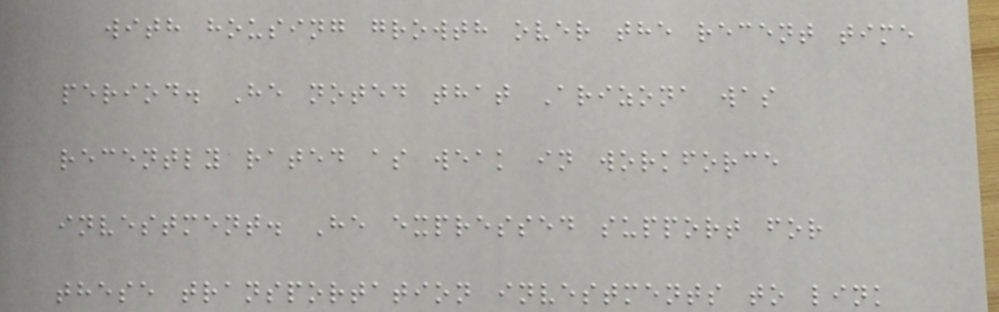with housing growth over the recent time
period. He noted that Arizona was
recently rated as weak in workforce
investment. He expressed support for
these transportation investments to link
